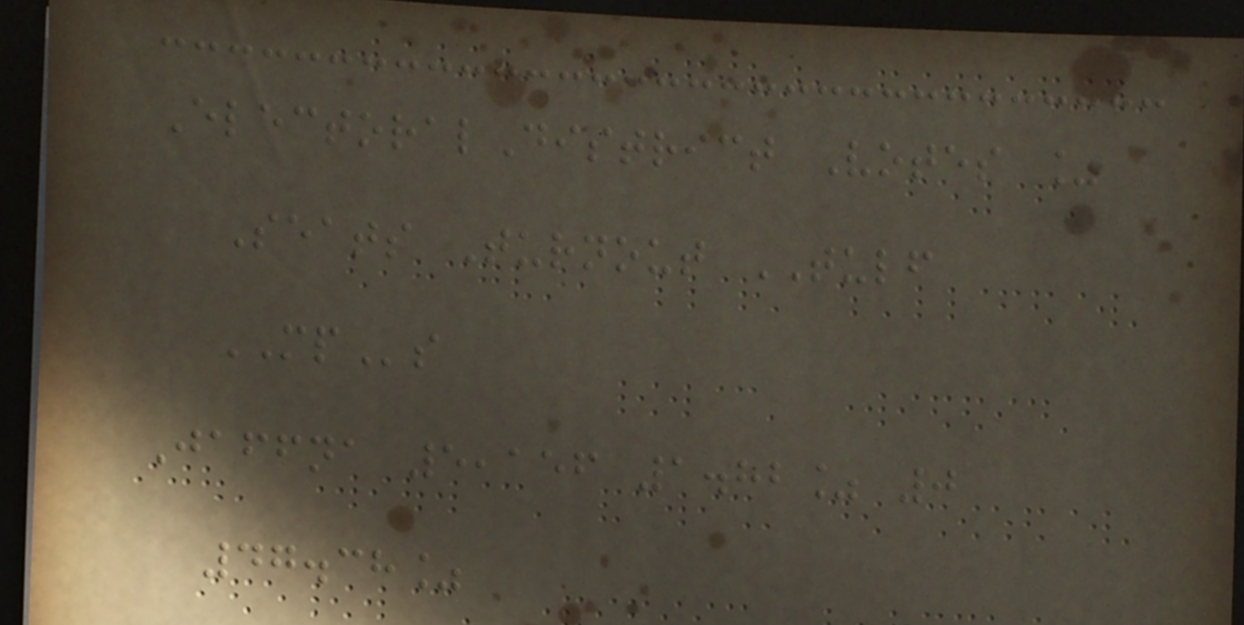ElectoralDistrict Votes %
Seats Turnout TULF
MPs
Jaffna 5,156 1.82% 0
47.38%
